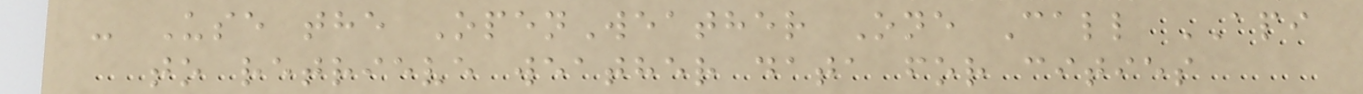- Use the OpenWeather One Call API
to retrieve weather data for cities
